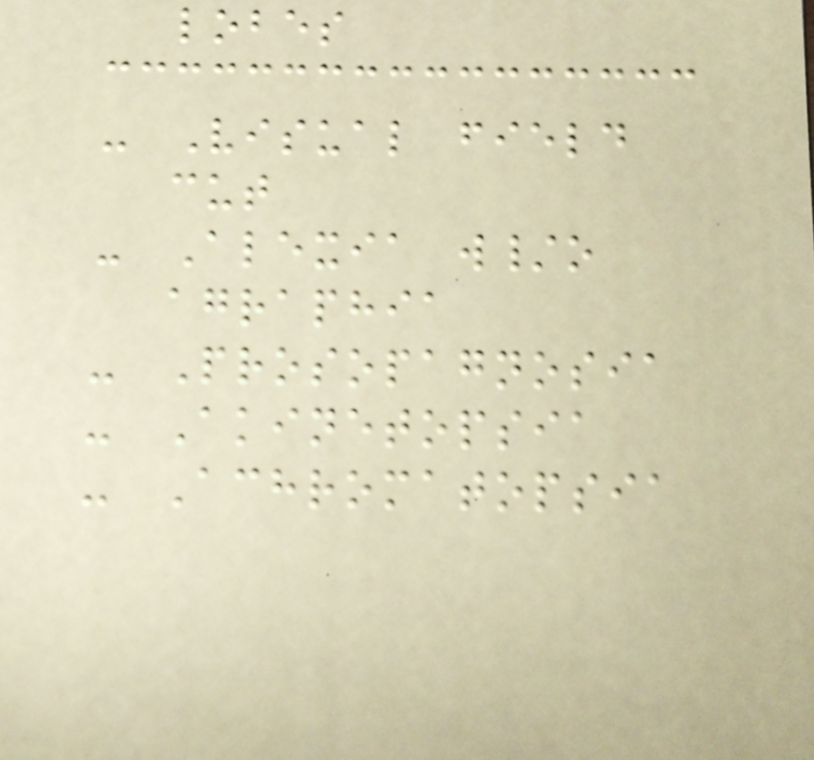lobes
- Visual field
cut
- Alexia w/o
agraphia
- Prosopagnosia
- Akinetopsia
- Achromatopsia
